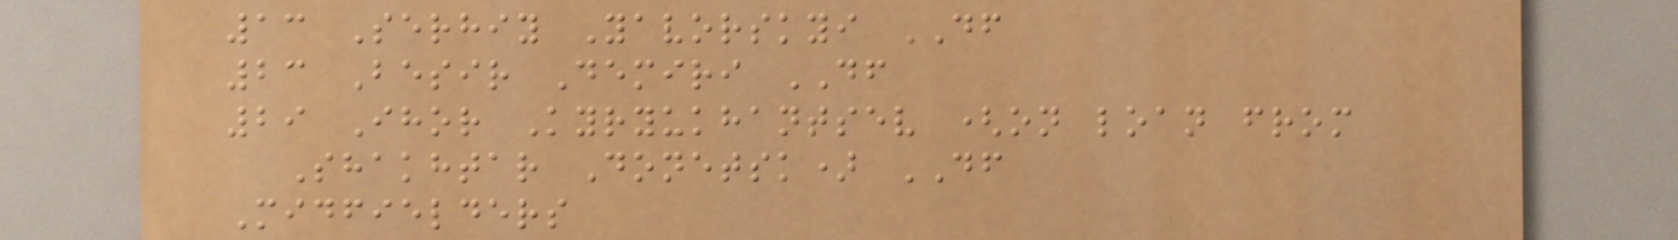13 Serhiy Yavorskyi DF
23 Besir Demiri DF
29 Ihor Kyryukhantsev (on loan from
Shakhtar Donetsk) DF
Midfielders
